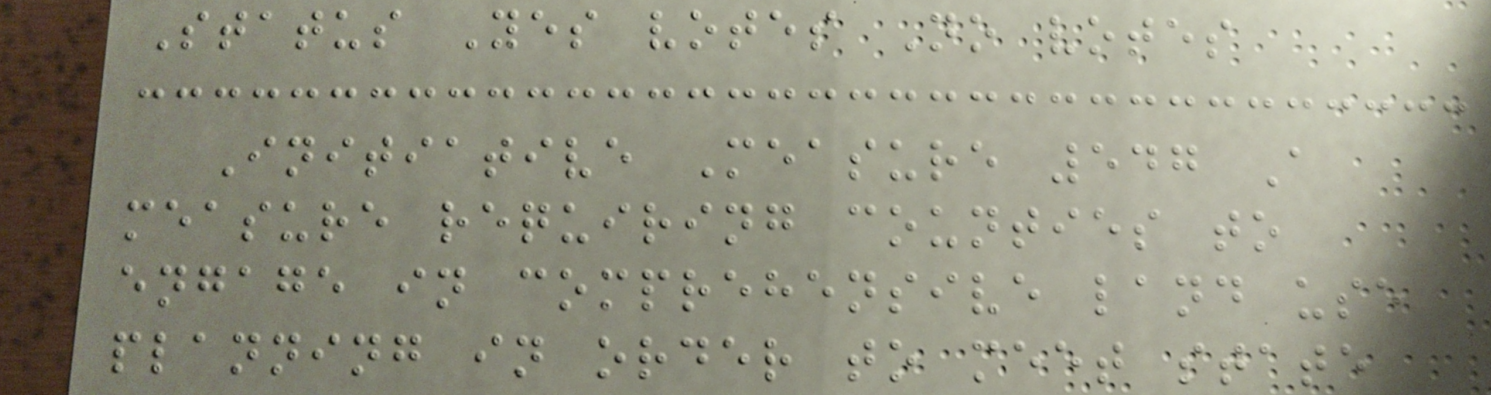Status Yes votes No votes
Initiative Measure 547 A
measure requiring counties to
engage in comprehensive land use
planning in order to meet state
